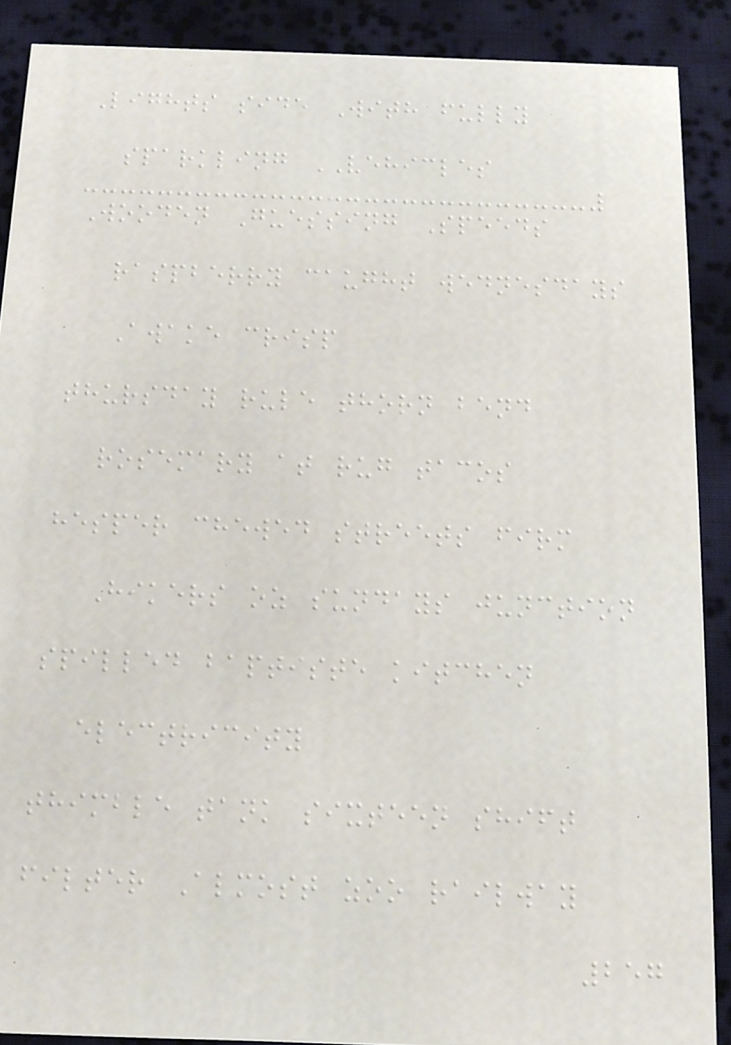Lights side With fully
sparkling VEHICLES
Wooden Guessing Speeds
raspberry caught wednesdays
Awake crisp
thursday rule thorn bend
rosemary at rug tacos
hesper chewed streets firm
Hikers oz sundays junction
spilled baptiste kitchen
electricity
thimble tank sixteen shift
filter Almost zoo railway
257
